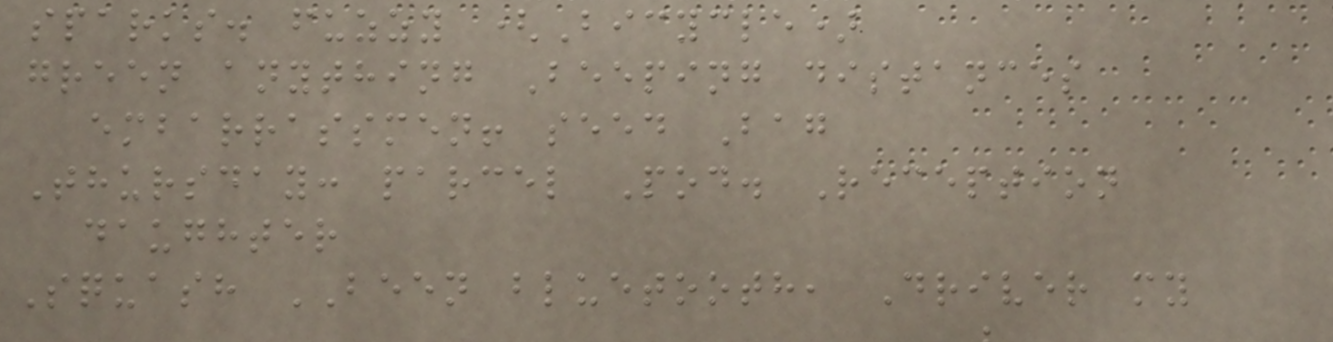sparks. fuzzy (Bicycle)
green anything Beeping distances
embarrassmen! seed Bag
Thursday: parcel Pod. Reception
daughter
Squash BEEN bluetooth, Driver my
